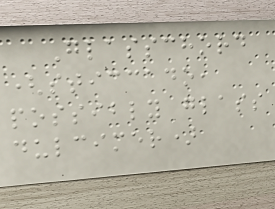Glasschord
(sticcado,
possibly glass
dulcimer)
